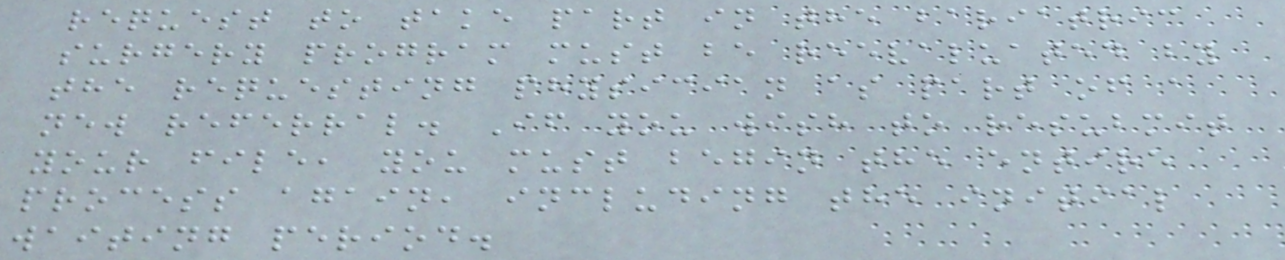request to take part in the bariatric
surgery program must be reevaluated by
the requesting physician as part of a
new referral. If you wish to resubmit
your file, you must begin the entire
process again, including the initial
waiting period.
